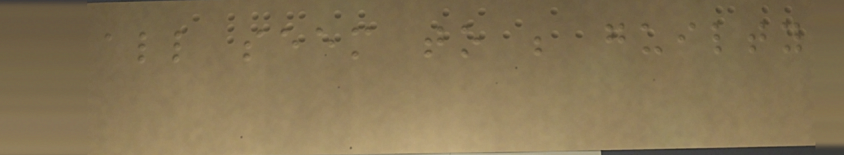all seem to be guilty
